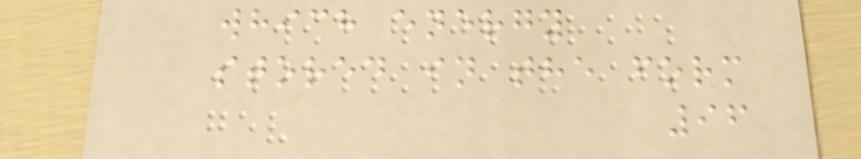which energy
stored in the form
96
